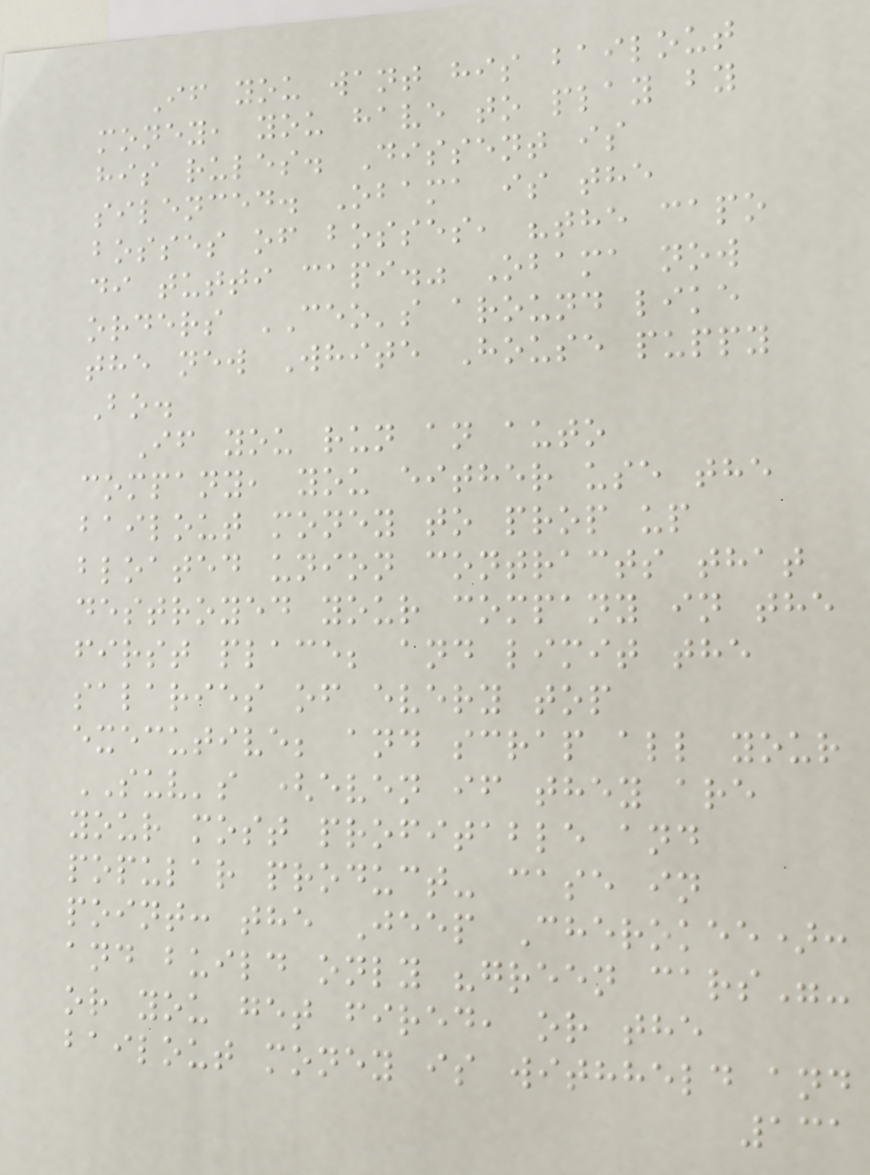If you want his bailout
money, you have to play by
his rules. Dissent is
silenced. Obama is the
bosses of bosses, "the capo
di tutti capi." Obama now
orders CEO's around like
the new White House puppy
Bo.
If you run an auto
company, you either use the
bailout money to prop up
bloated union contracts that
destroyed your company in the
first place; and limit the
salaries of every top
executive; and scrap all your
SUV's (even if they are
your most profitable and
popular product- case in
point: the Jeep Cherokee):
and build only "green cars"-
or you get fired, or the
bailout money is withheld and
131
